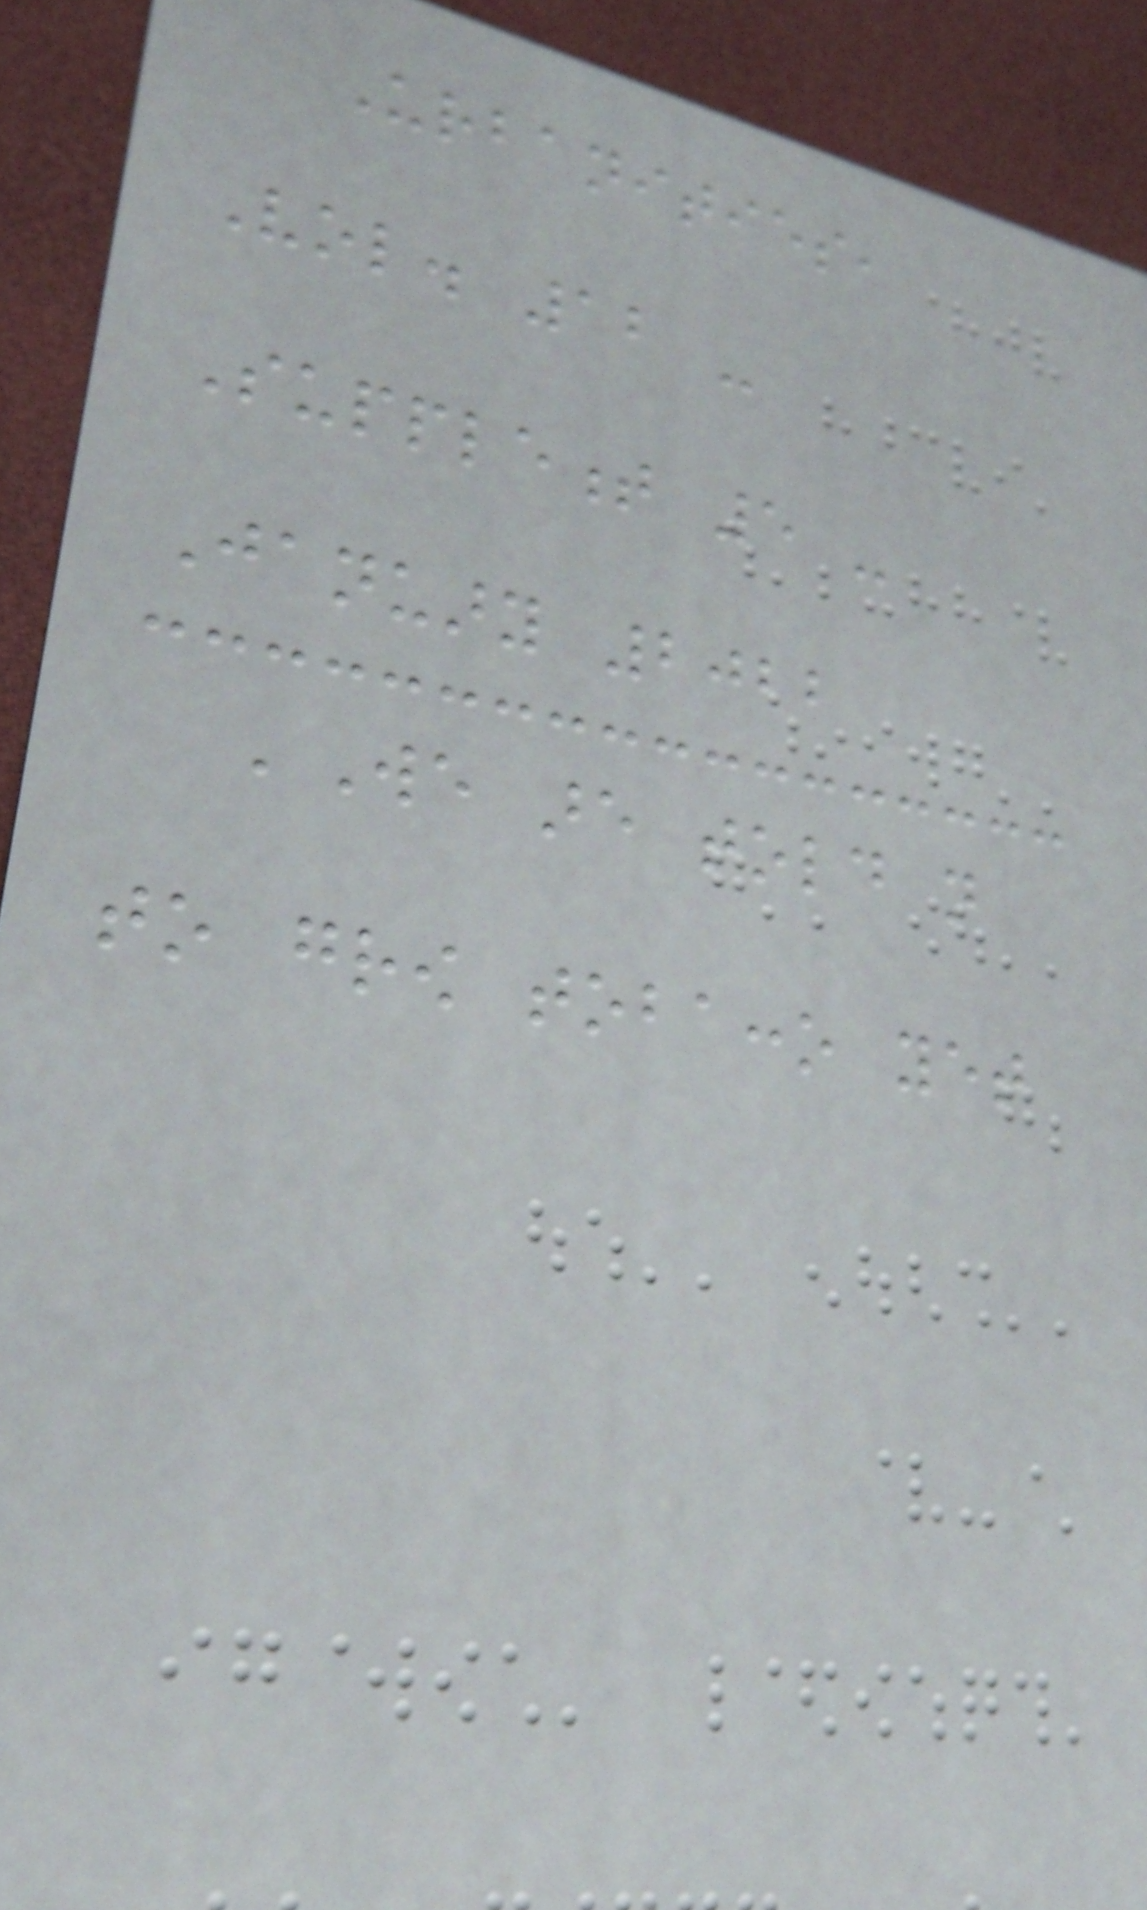Urbanities,
Vol. 12 -
Supplement 5 -
January 2022
'We are told not
to grow tobacco yet
